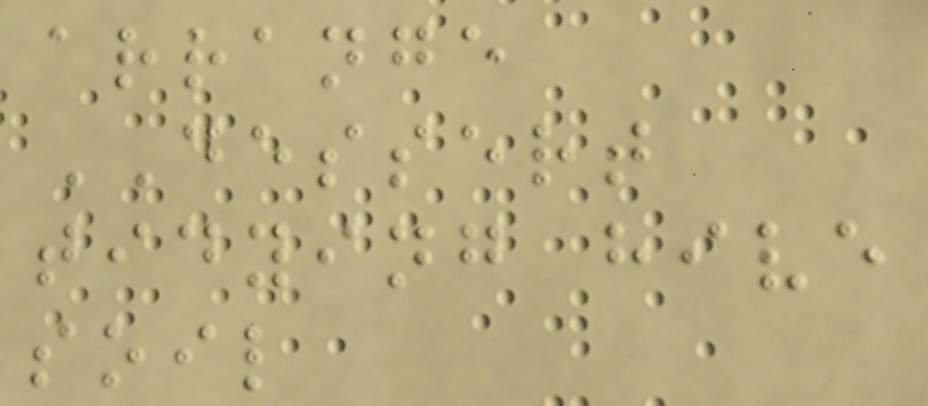arrange
DESSERT
tidying hive
soil
